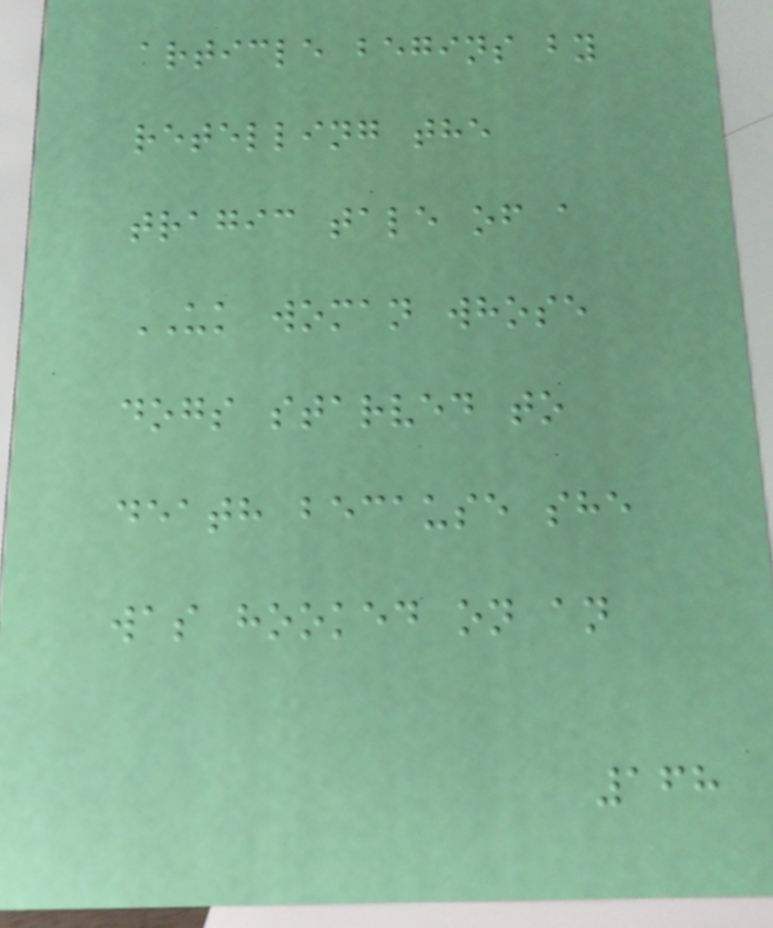article begins by
retelling the
tragic tale of a
UK woman whose
dogs starved to
death because she
was hooked on an
168
